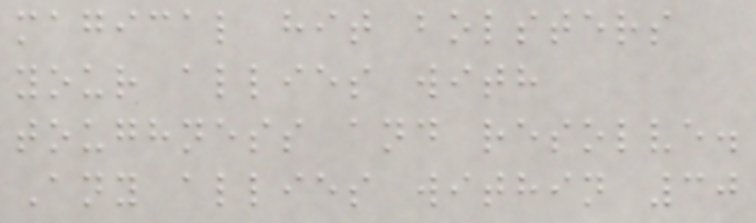magical hit bolsters
your allies with
toughness and resolve.
Any allies within 30
